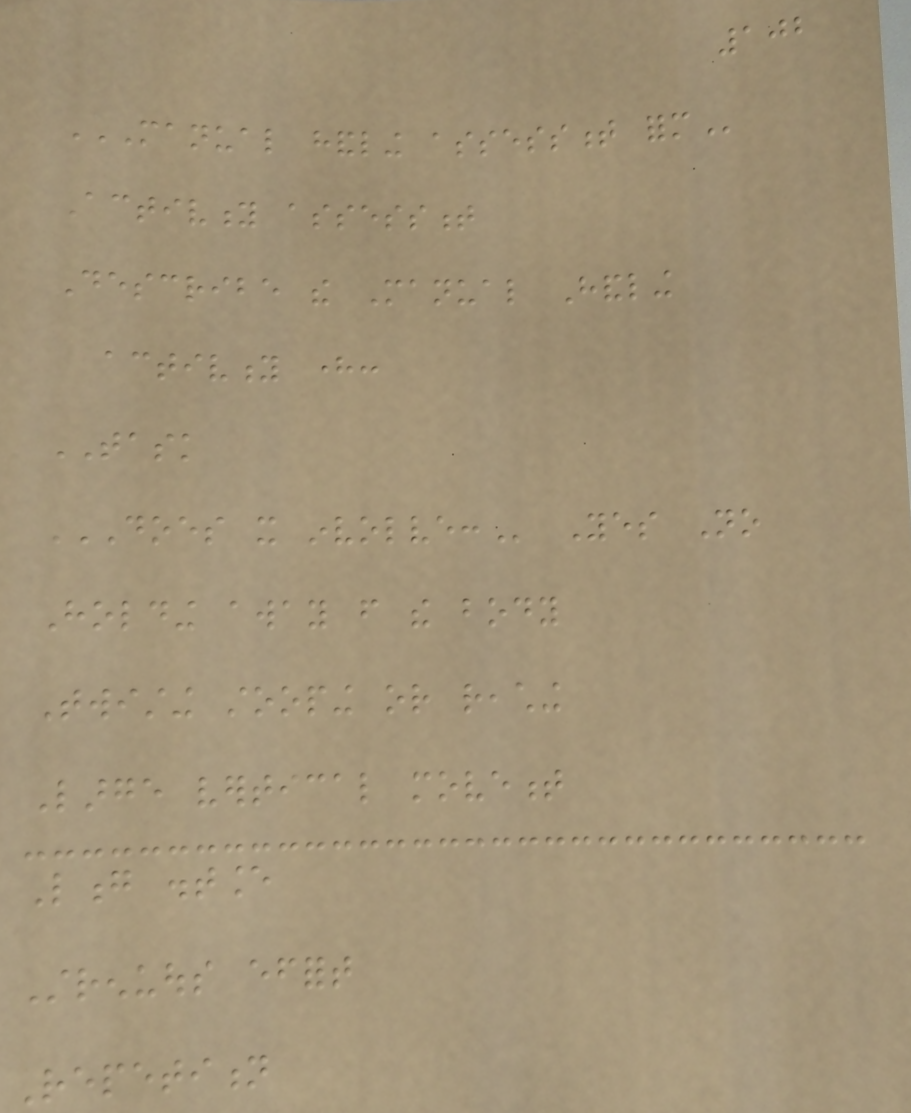102
MANUAL HANDLING ASSESSMENT FORM
Activity assessment
Describe the Manual Handling
activity here:
TASK
DOES IT INVOLVE: Yes No
Holding away from the body
Twisting stooping or reaching
Large vertical movement
Long distance
Strenuous effort
Repetition
